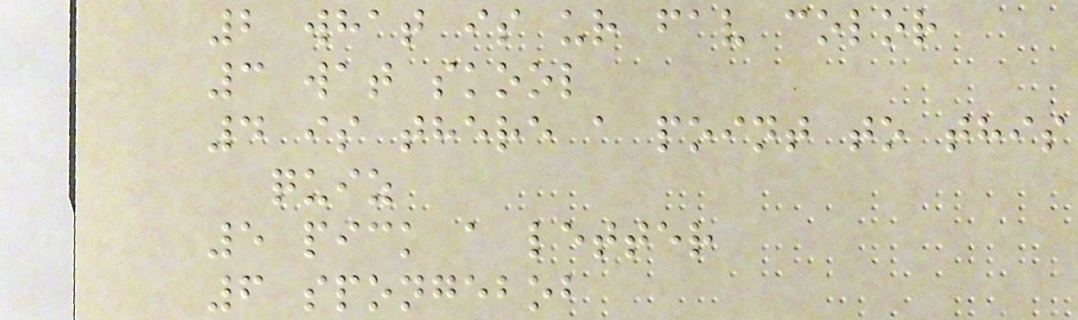2 what is ur fav color
3 wat skool
4 is there a point to this
quiz
5 pick a letter
6 spongebob
